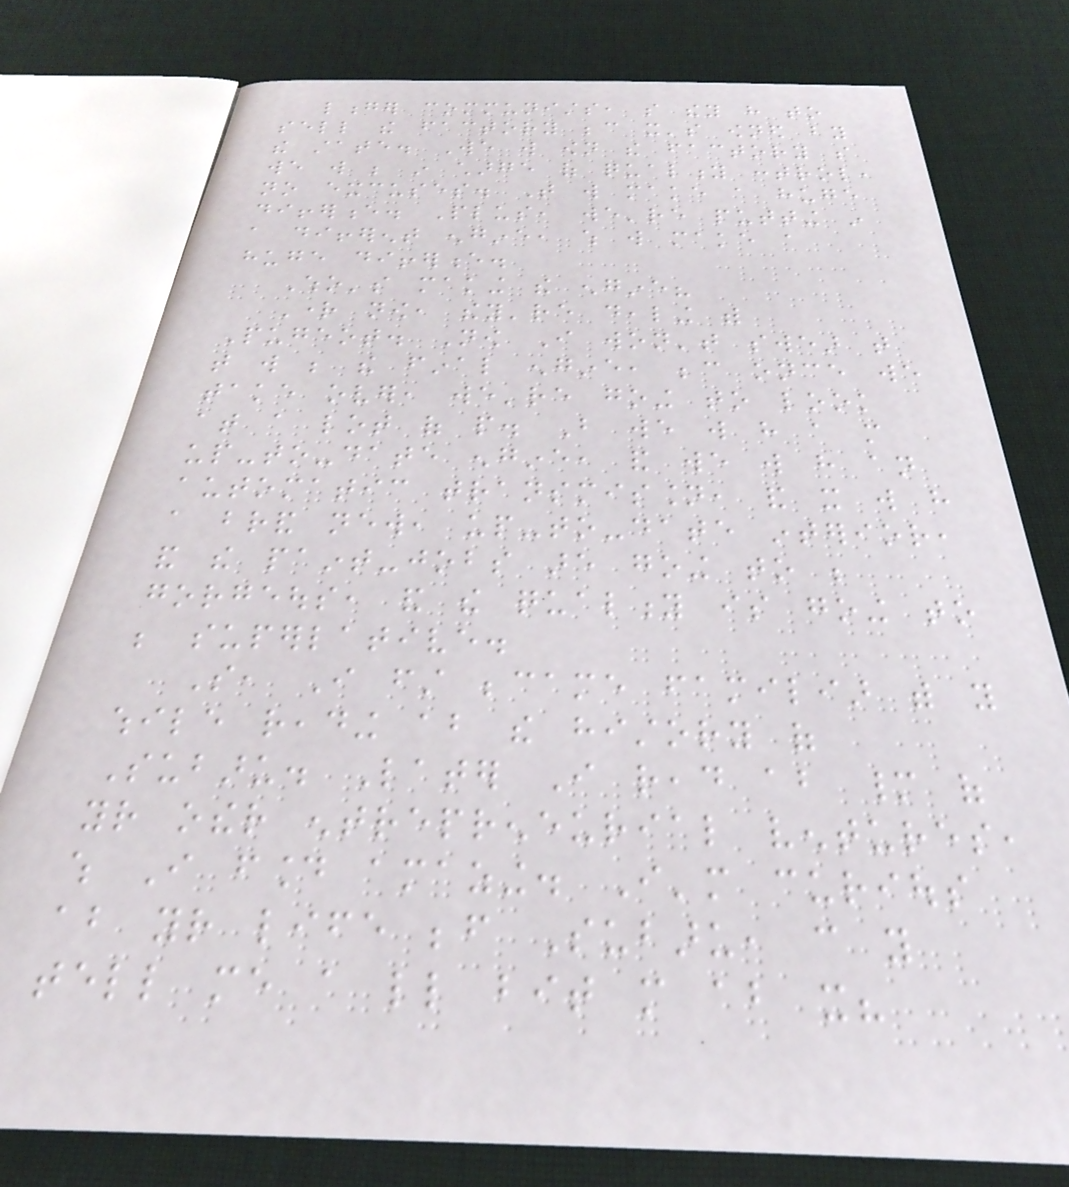longer communists, so they have to
sell the factory because it's owned by
the state. We will own the factory so
we will be in charge of quality control,
no excuses. That will make a huge
difference. Plus, we're putting in
a different engine, which will make a
huge difference.
Who's making the engine?
Right now, they're dealing with
Pugeot. Now I won't swear that
that will be the final engine, because once we
take over, we're going to look
at a lot of people. But we will have a more
up-to-date engine, and we will have an
automatic transmission, and it will have
a brand new, up-to-date interior,
and the paint-jobs are going to be
gorgeous, and the quality is going to
be superlative.
So, I first became familiar with you
while reading about the history of
Subaru. Later I read about many of
your other entrepreneurial ventures,
which I found amazing. I'm curious
about your life before Subaru, can you
tell me a little bit more about it?
